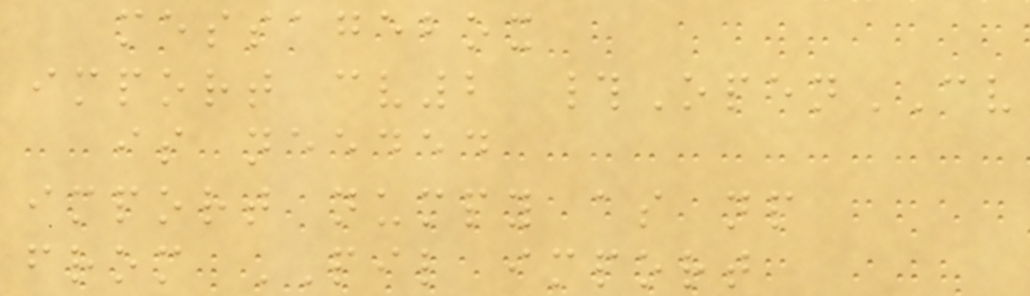messagebox
import cv2 #OpenCV
is needed
import numpy as np
from PIL import
